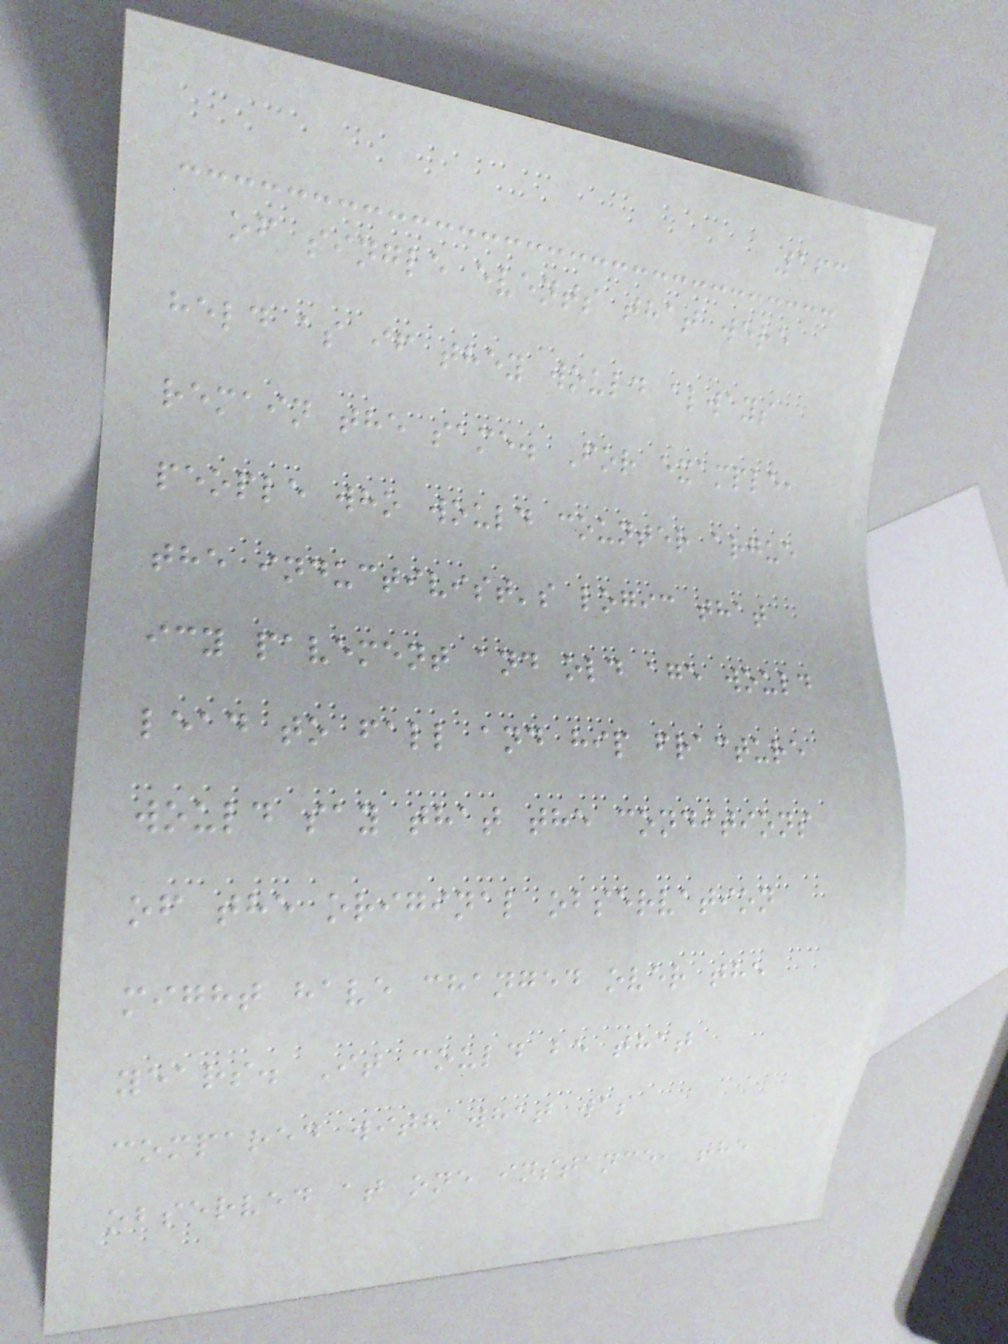163
of single events that were
held as if they would always
remain the same. For example,
people who would counter argue
the inductivist's logic that
icy pavement and old age would
lead to fall and hip fracture
would say that the conditions
of the original observation
might have changed over the
years. It could be that
compared with what was
observed at one instance, the
